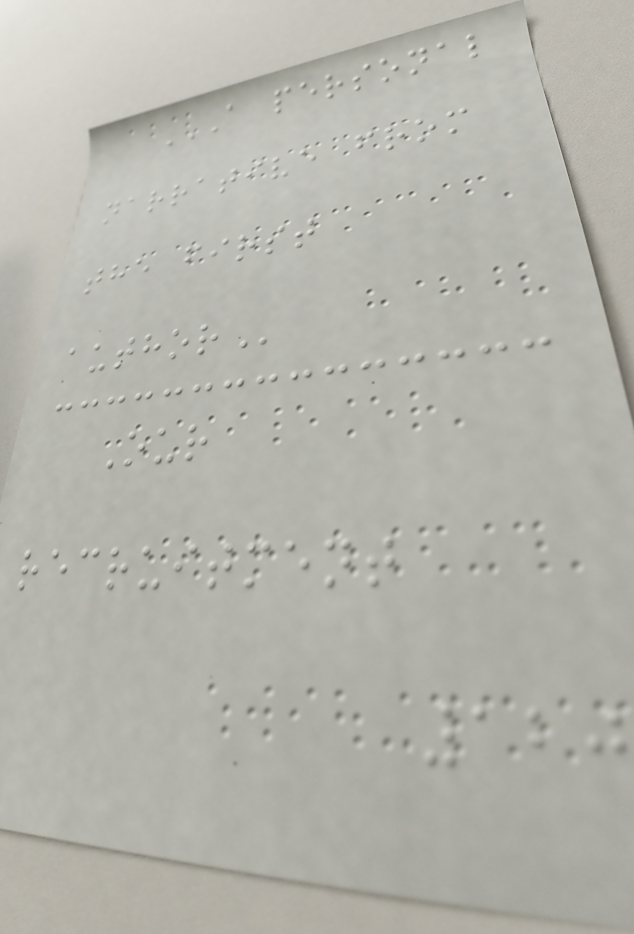A PERSONAL
NARRATIVE FROM
THE FIRST
AUTHOR
Our
recruitment
120
